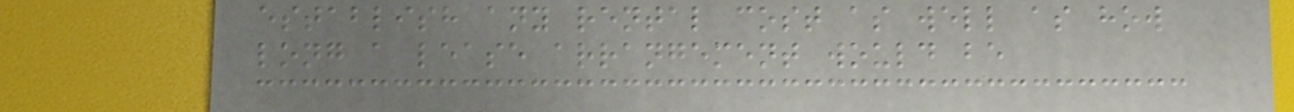establish any rental cost as well as how
long a lease arrangement would be
